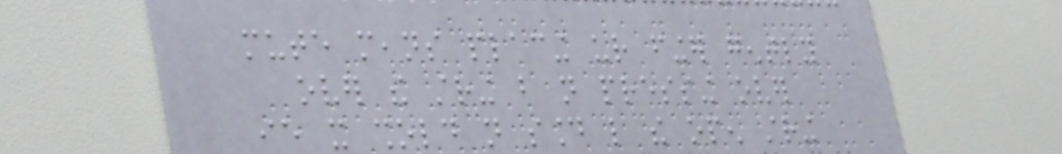mute means placing ur finger gently
over the string but not pressing over
ie it shold not sound like the open string
